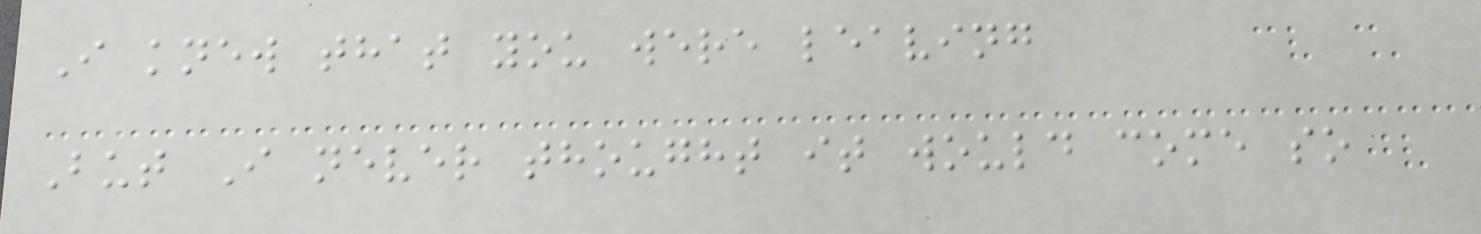I knew that you were leaving
But I never thought it would come so
